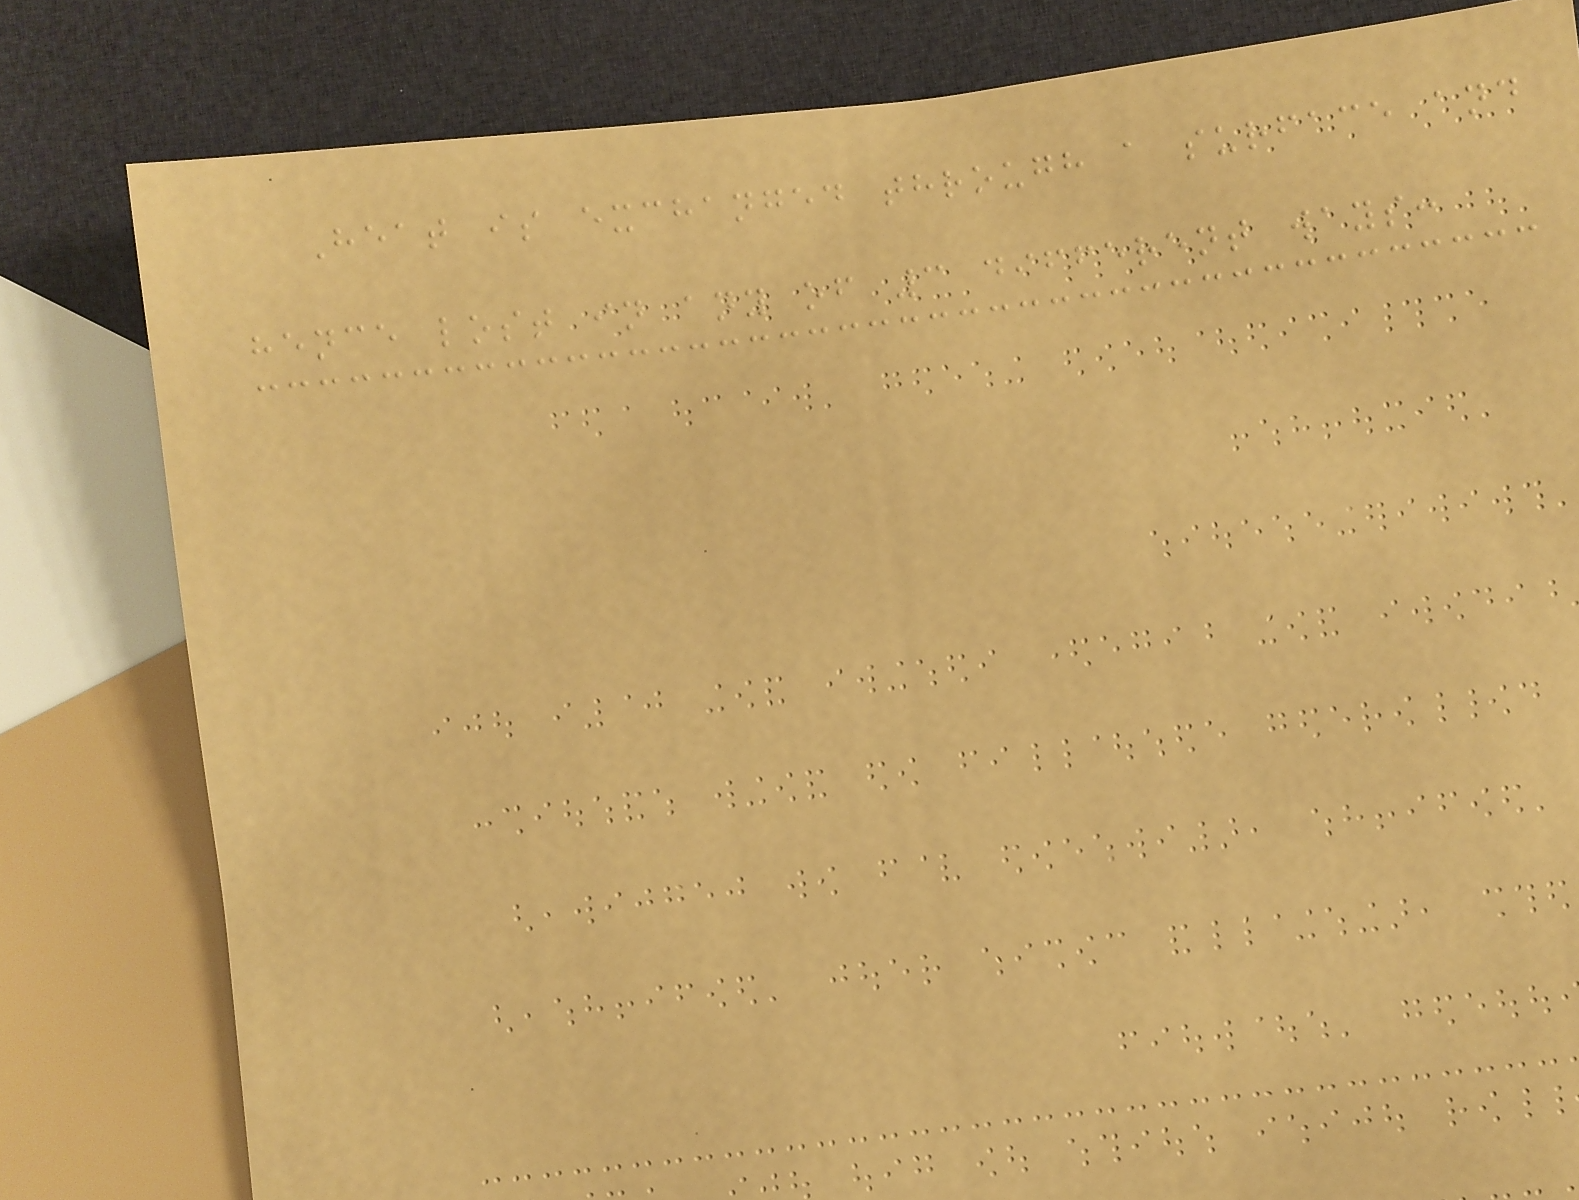Heat is exchanged through a surface and
hence lost in any of 3 different ways:
